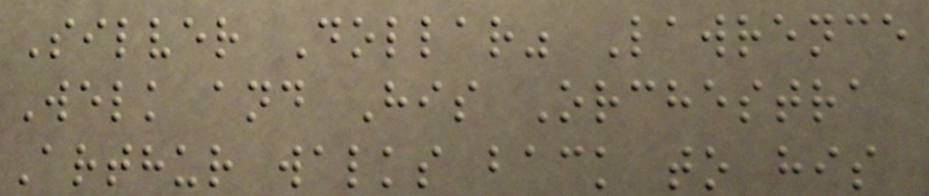Silver Dollar" Lawrence
Welk and His Orchestra
Arthur walks back to his
